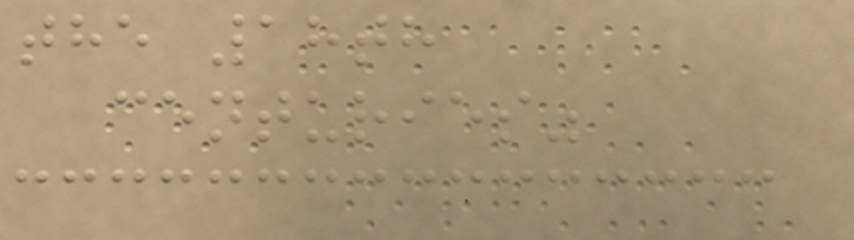the 18th
centuries"
